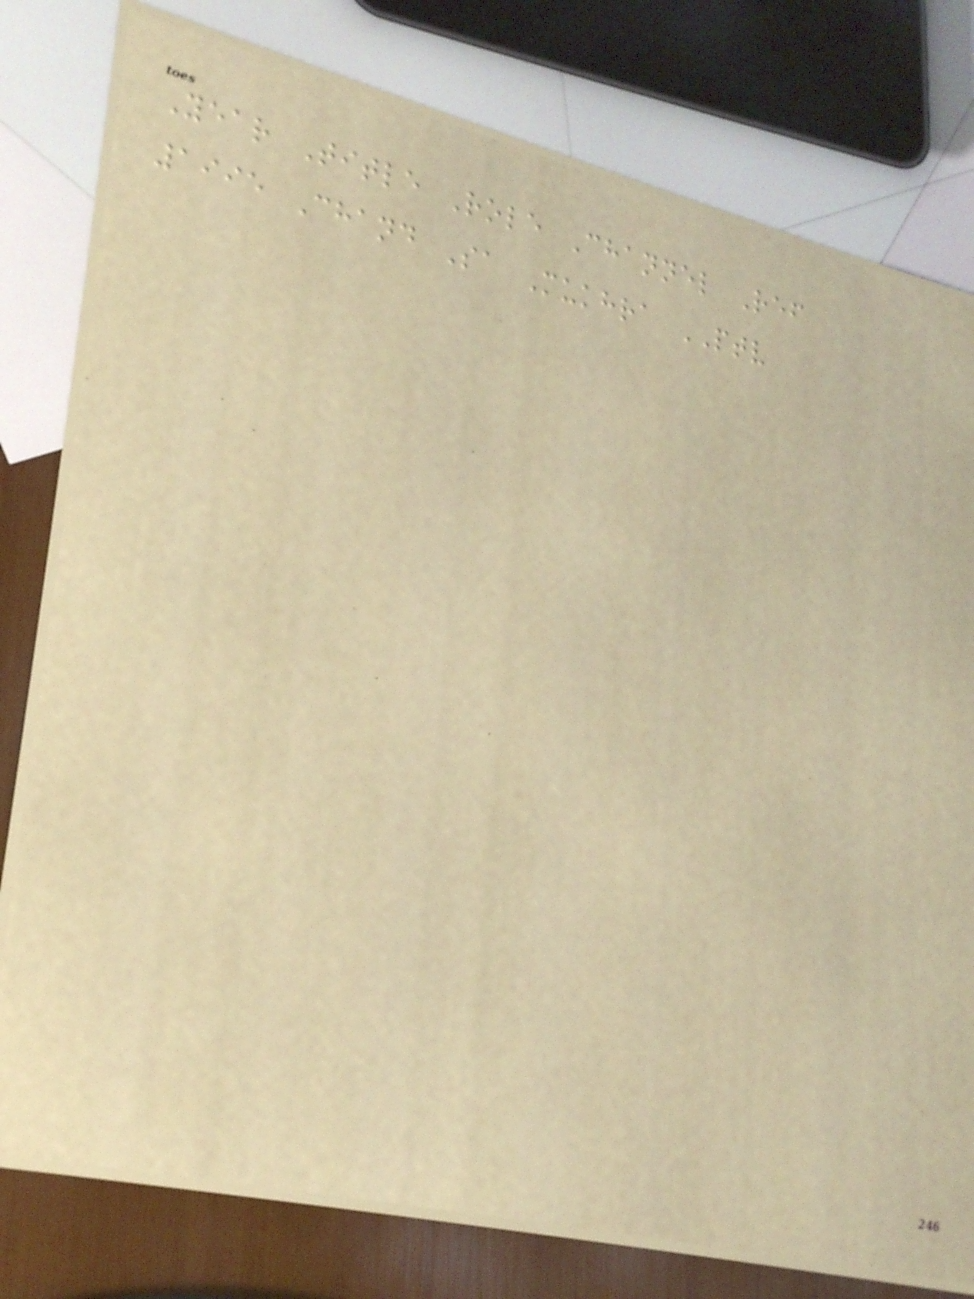Year Title Role Channel Ref
1995 Chand Sa Mukhra PTV
